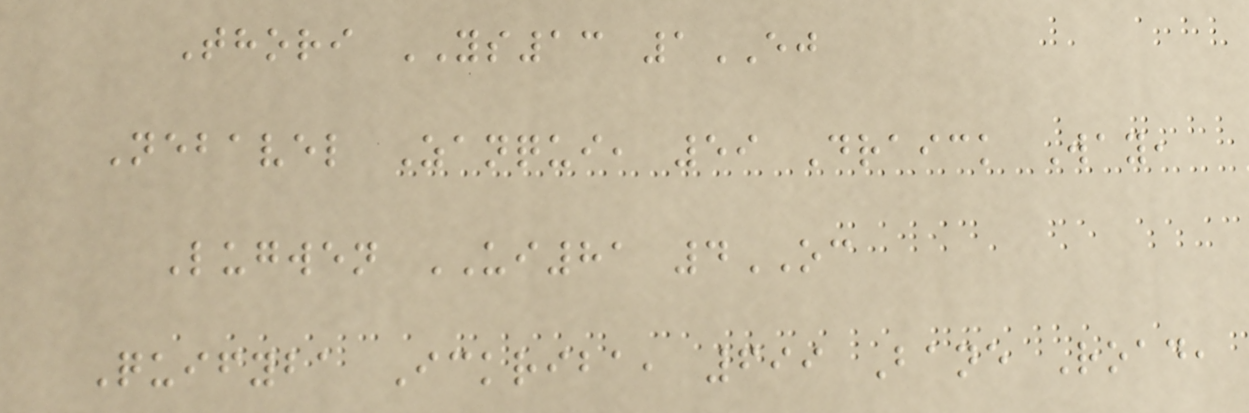Thori YS13 1EJ
Nebavel Zanqui, 59 Draick Way,
Lugwen UI81 4OC
Quifyba Ickriba, 699 Bane Road,
